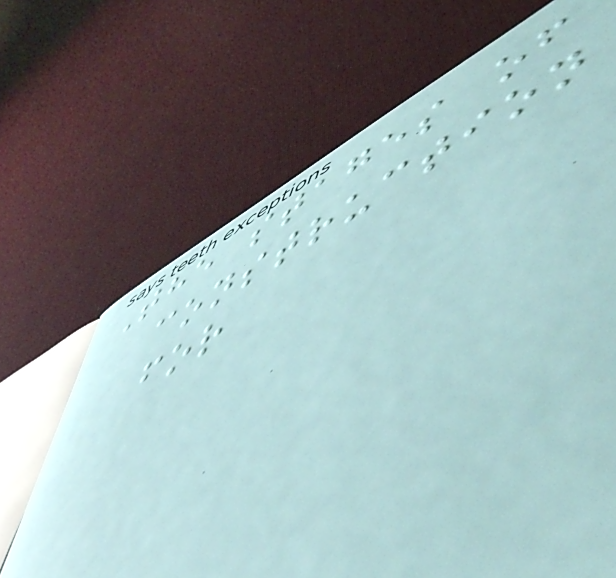The stages of
construction
for
